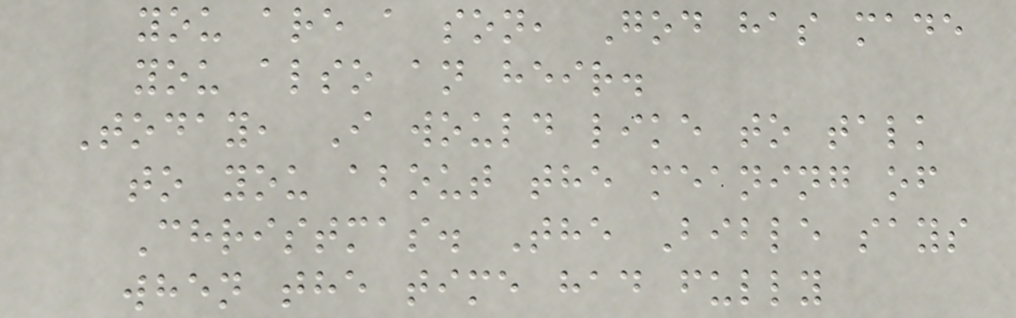you are a son, God has made
you also an heir.
Today, I would like to talk
to you about the meaning of
Christmas. The Bible says
when the time had fully
